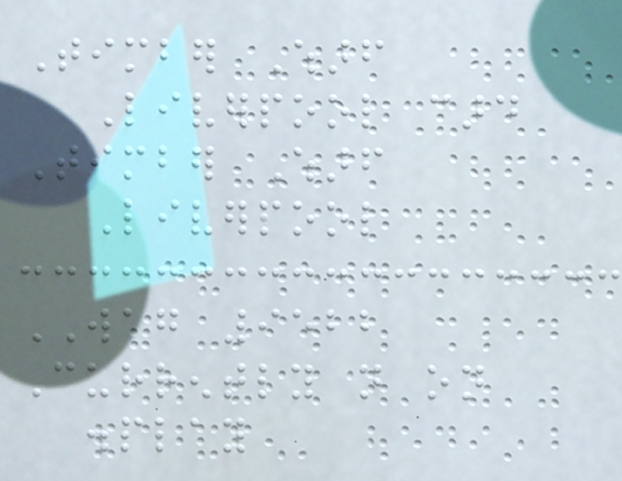Timber Wharf
Liverpool card
Timber Wharf
Liverpool
WAG 9522
Currently not on
display
